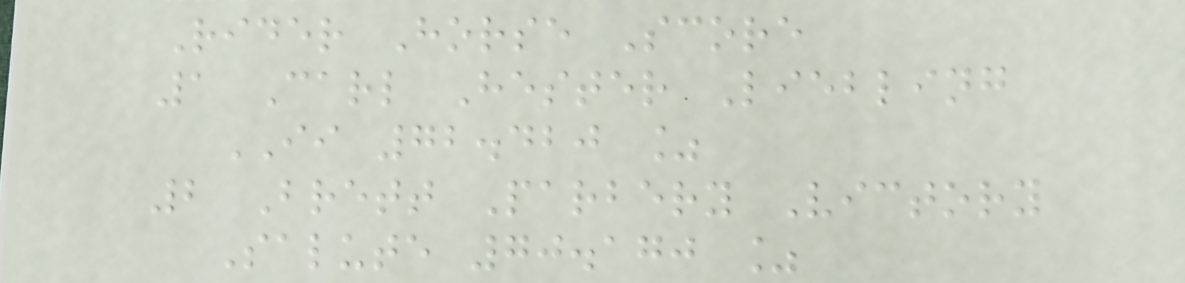Rider Horse Score
1 Carl Hester Liebling
II 72.420 %
2 Brett Parbery Victory
Salute 70.170 %
